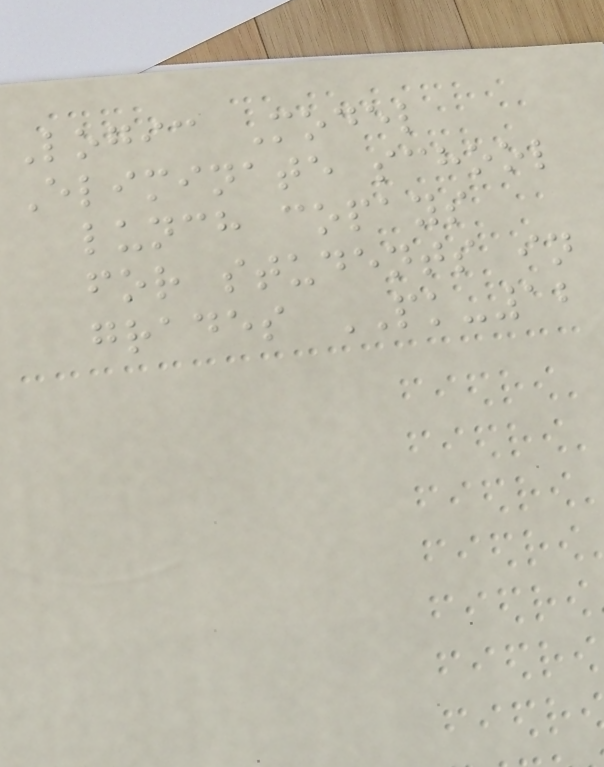Logic Model
Eliminate school
lunch copays
for students in
grades PK-12
